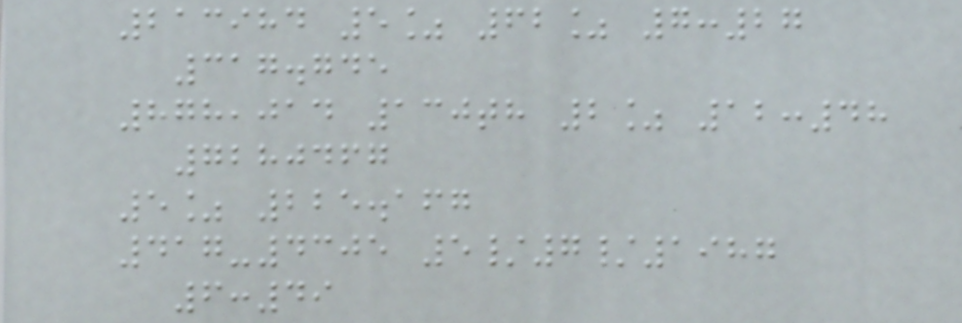213984 5% 62% 7:27
317.745
878,014 130th 2% 12:48
7280467
5% 225.167
417-4305 5/7/1987
6:49
